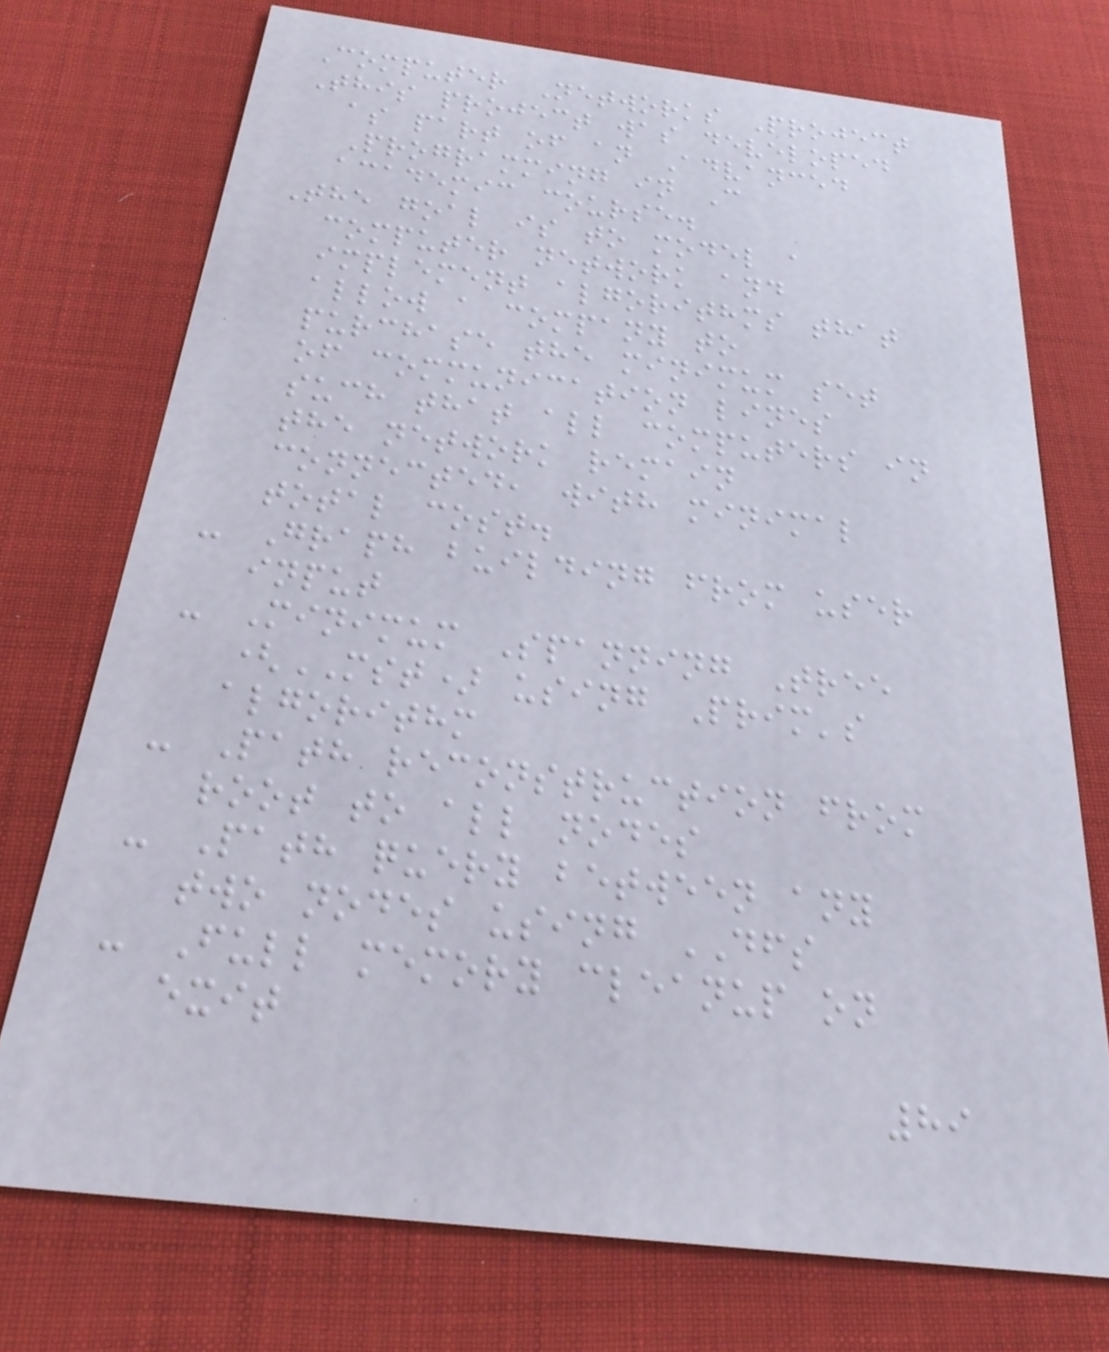Computer Networks Project
This project was developed
as part of an Advanced
Programming in C
academic course.
The goal is to model a
computer network and
implement algorithms that
allow a company to
purchase the minimum set
of communication lines
such that all computers in
the network remain
connected, with minimal
total cost.
- Graph building from user
input
- Minimum Spanning Tree
(MST) using Prim's
algorithm
- Path reconstruction from
root to all nodes
- Path query between any
two nodes using DFS
- Full memory cleanup on
exit
89
